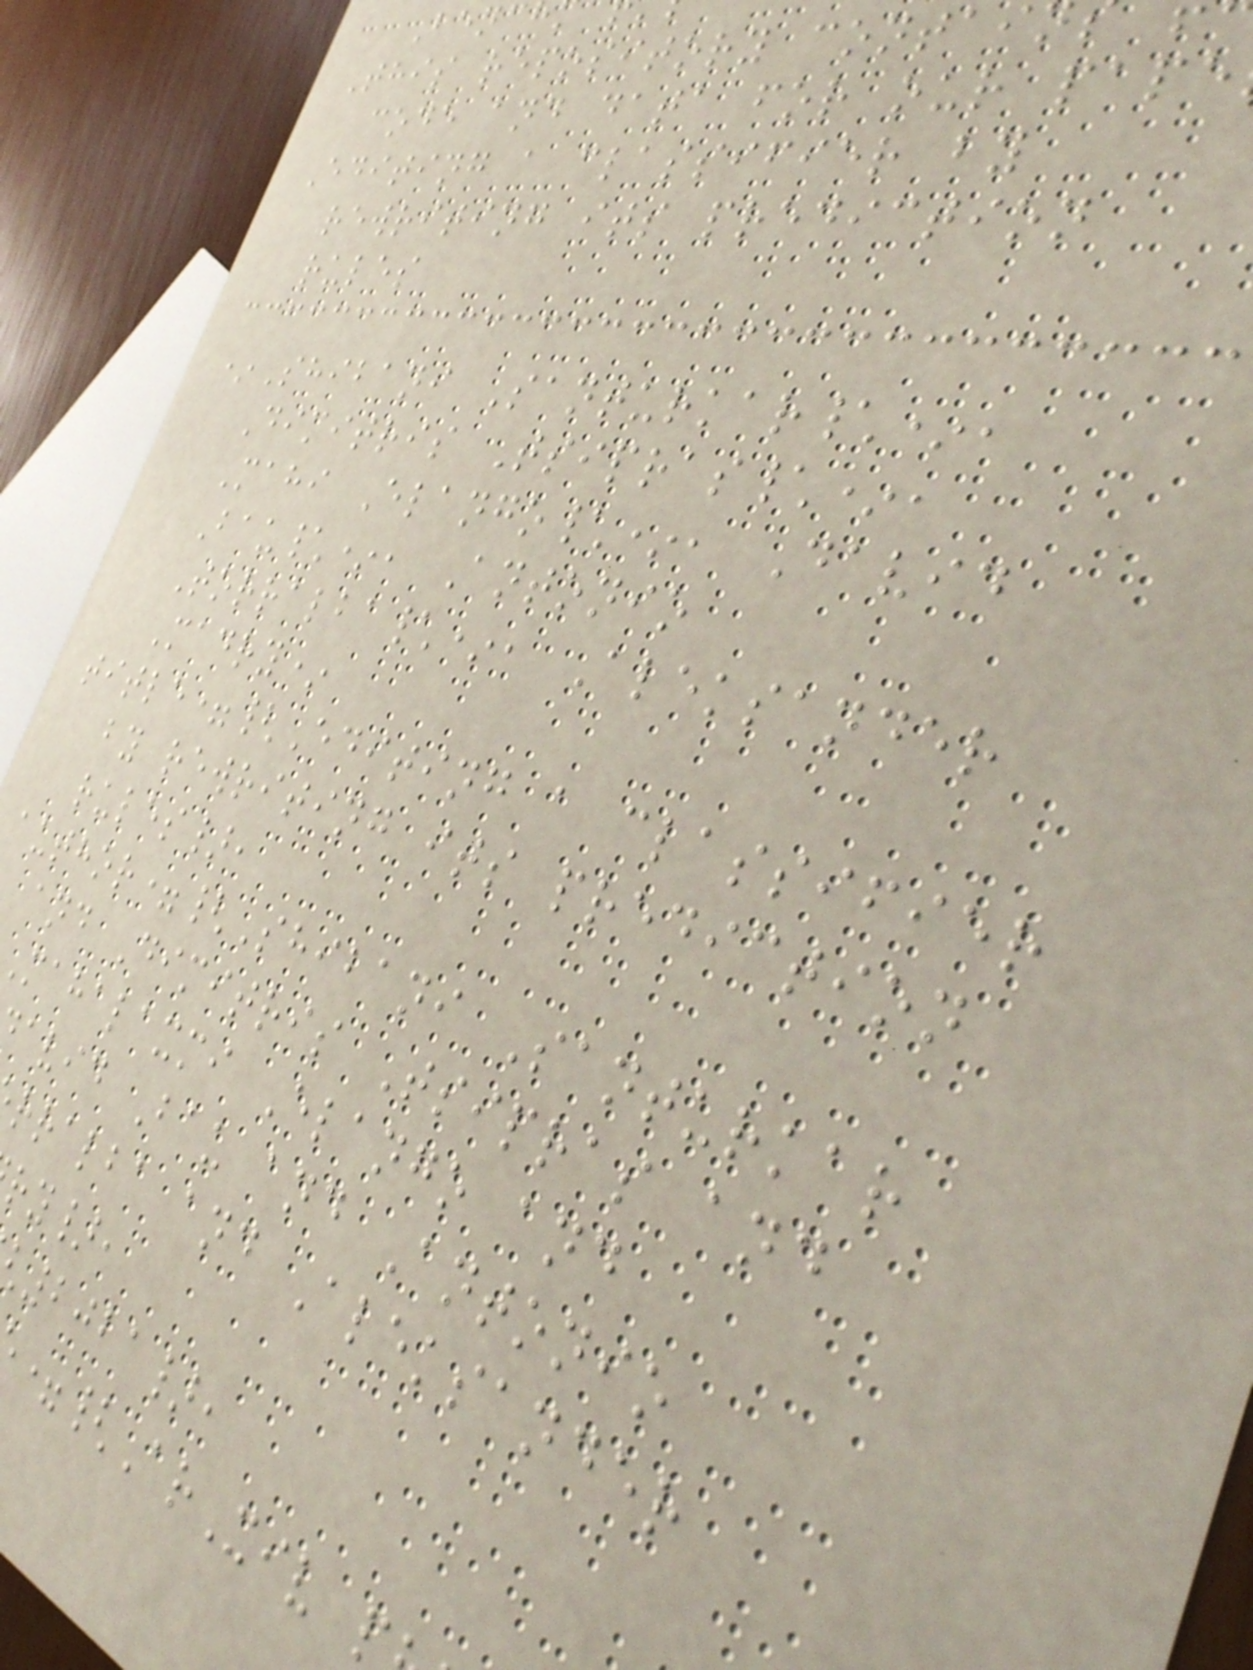Benc
This repository contai
code and data for our pape
Editing a classifier by
rewriting its prediction
rules
*Shibani Santurkar\*,
Dimitris Tsipras\*,
Mahi Elango\*, David
Bau\*, Antonio
Torralba\*, Aleksander
Madry*
title={Editing a classifier
by rewriting its prediction
rules},
author={Shibani Santurkar
and Dimitris Tsipras and
mahalaxmi Elango and
avid Bau and Antonio
rralba and Aleksander
ry},
2021},
={ArXiv
